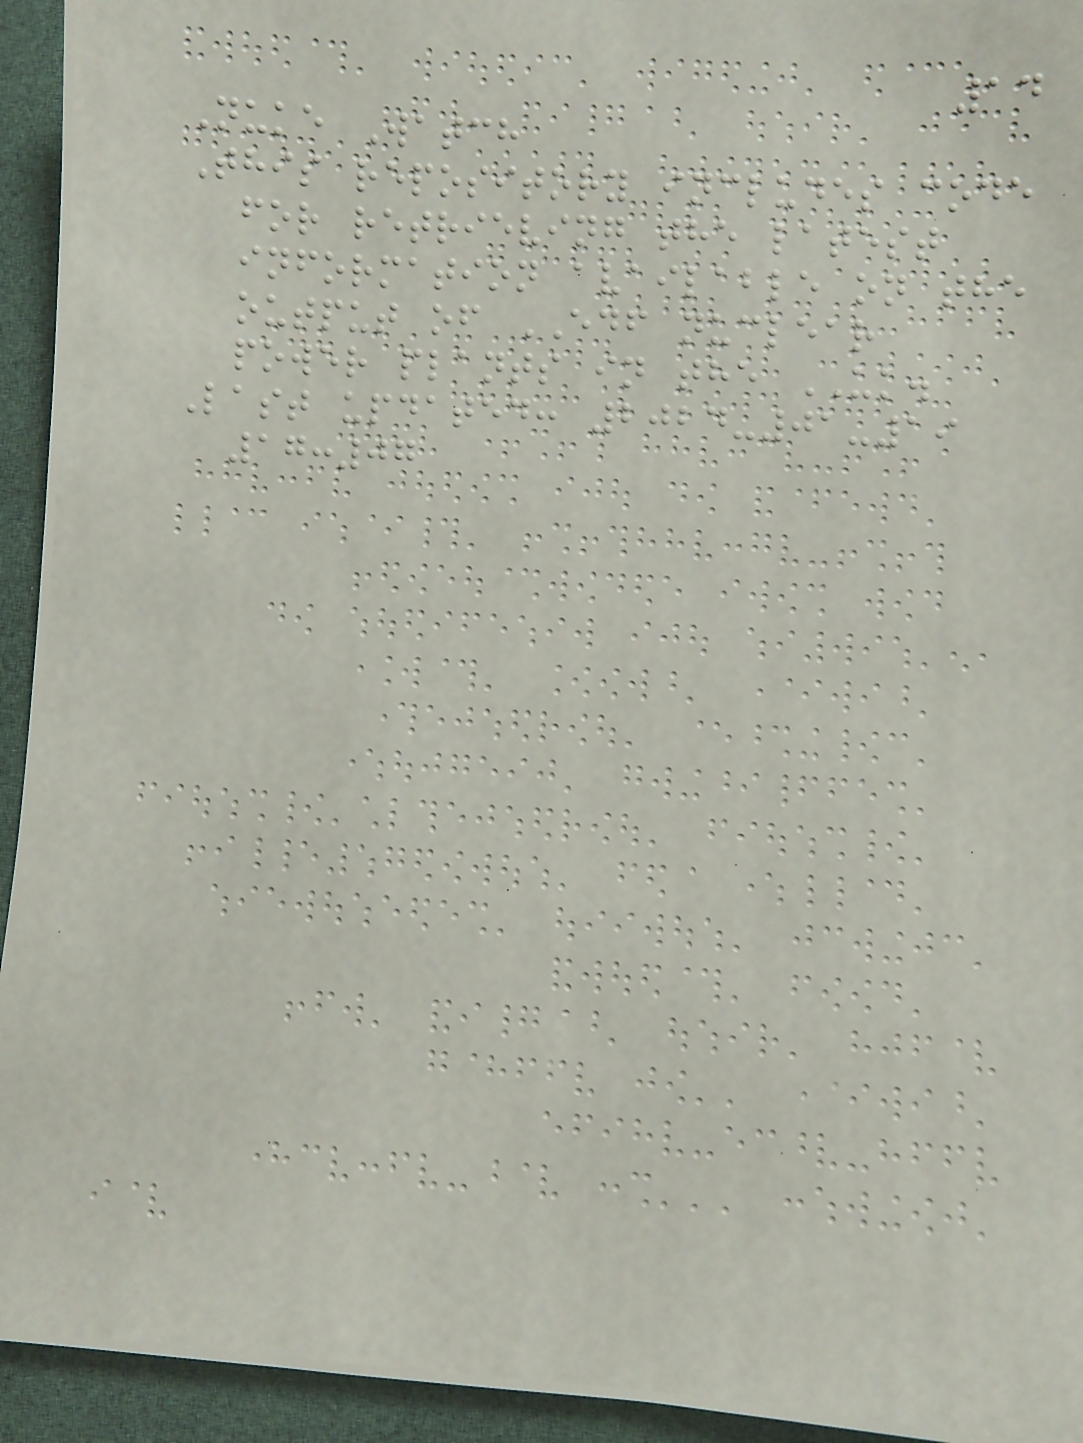14
Nuke Watch
This repository includes code
for retrieving the latest
information available on the
output of EDF nuclear
power plants in the UK.
Last updated: 2024-01-19
17:07
